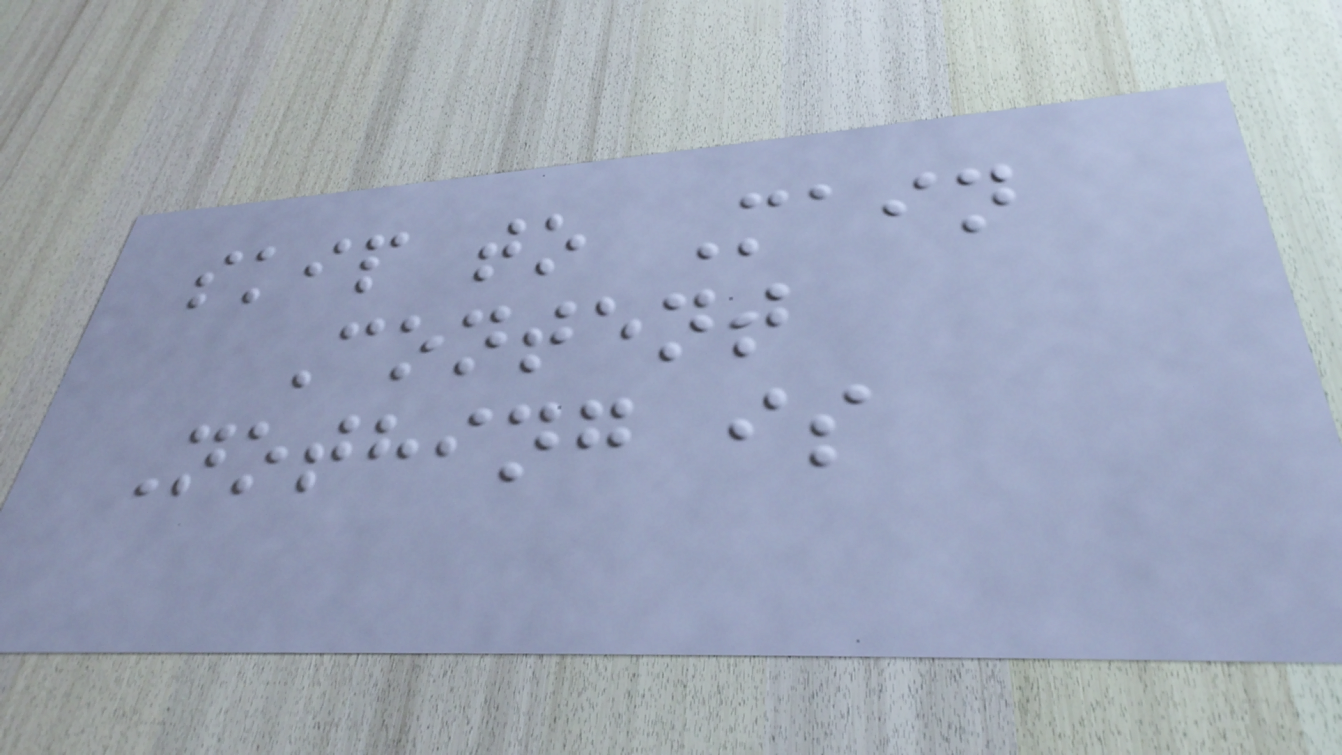skip to Main
Content
Nothing is
